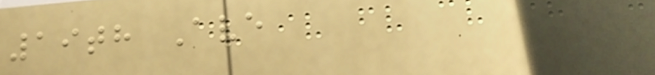19th Ave
